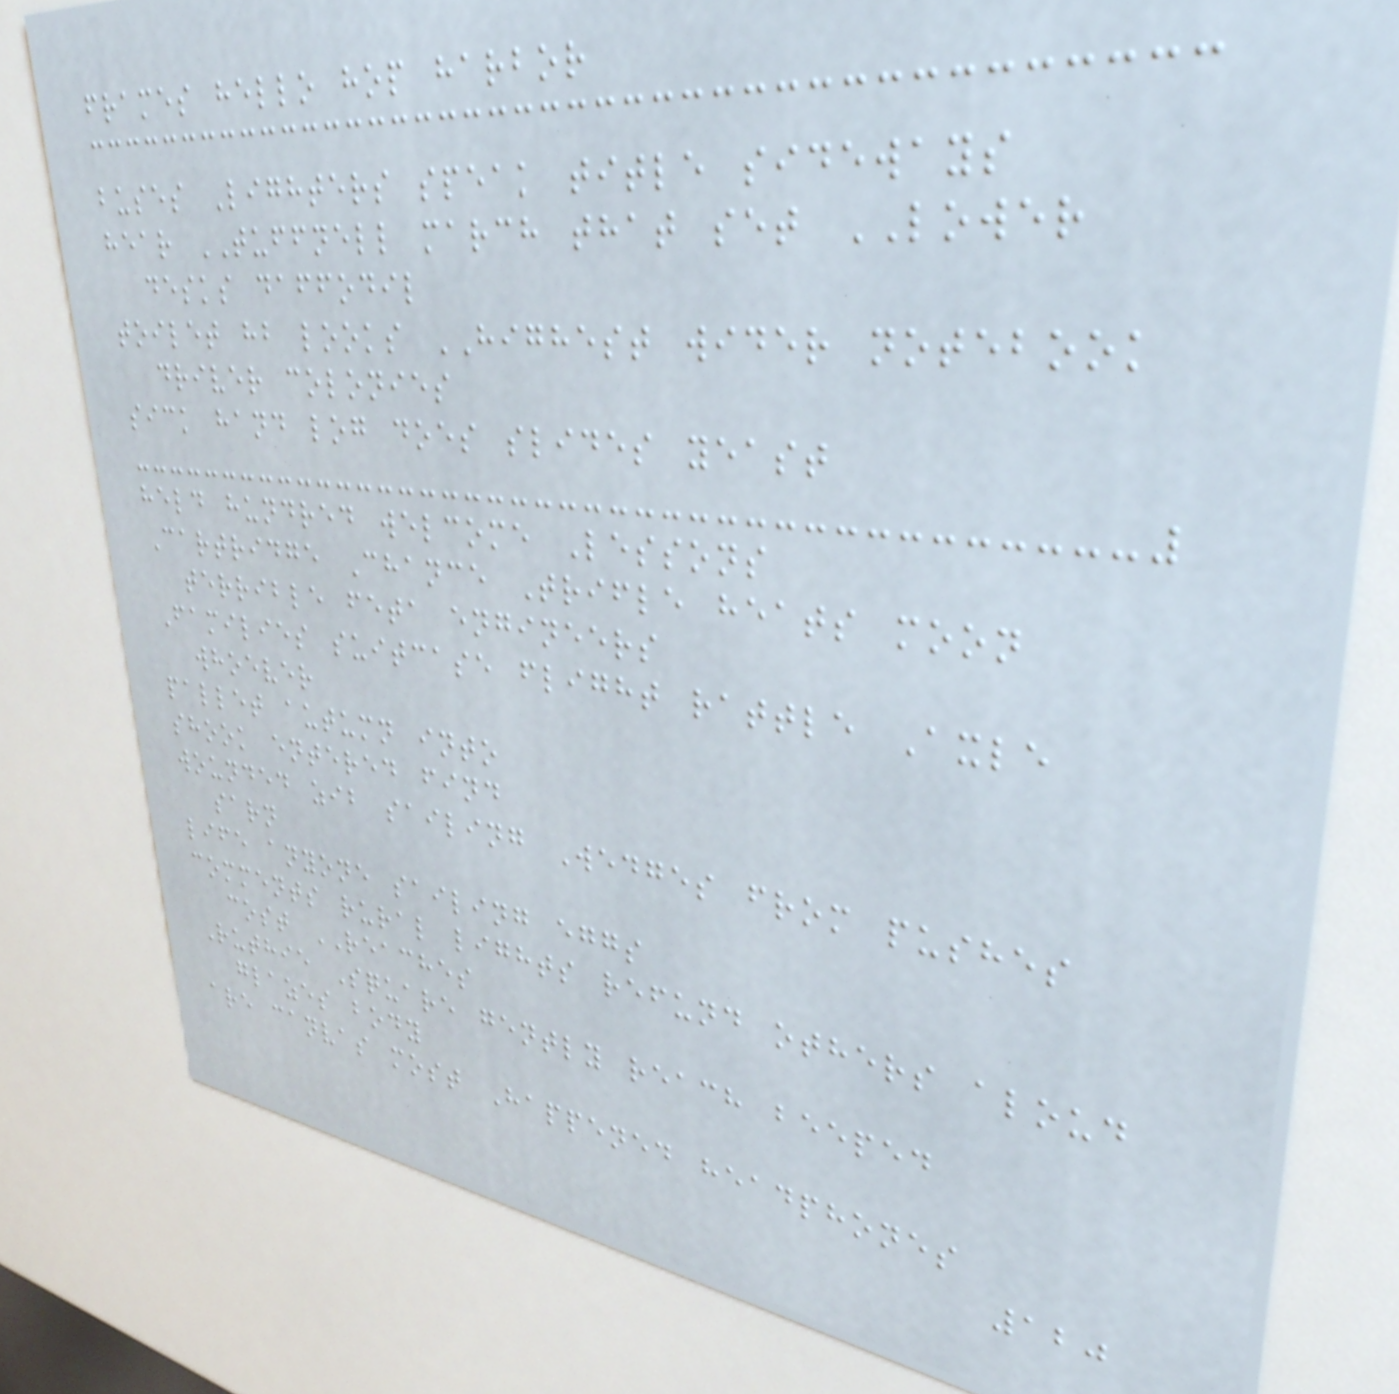frames hello hop harbor
buses Lighters speak title sideways
hear TUFFNELL march that set LOWER
desks daffodil
toilet hb looks HIGHEST wider notebook
driver colonies
sick hand log does slides yeast
held hundred welcome Lessons
Cartridge Chance Trifle heats moon
terrible feta engineers
Families suitcase flight rattle Axle
whoever
pallet autumn into
shook entered find
wounded zib sailing Wedges from pushes
sarn
life anyone sailing eggs
comments rural lights refund others aloud
cost REACHES
Ruthie Square gently reach beeped
glazes body
are canvas most Happened headphones
120
